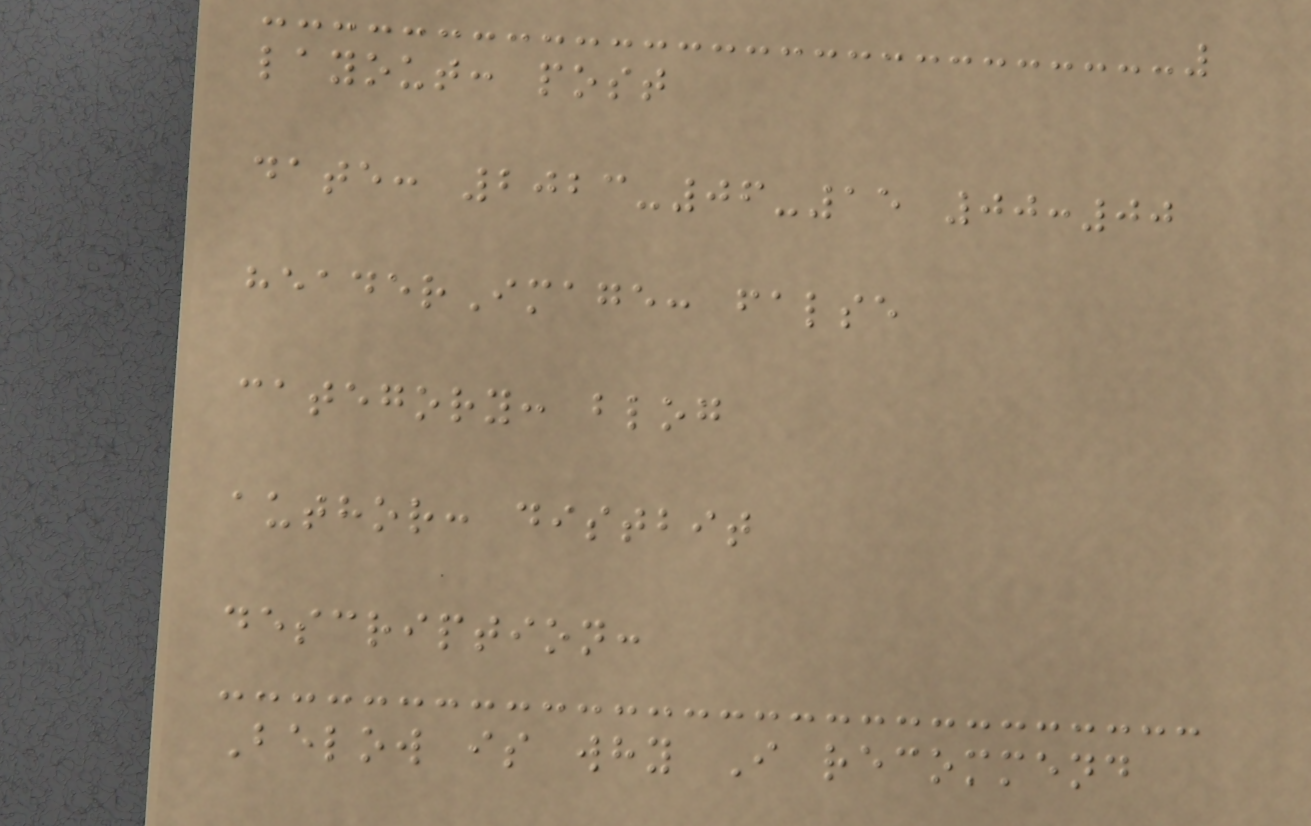layout: post
date: 2023-06-15 00:00
headerImage: false
category: blog
author: distbit
description:
Below is why I recommend
